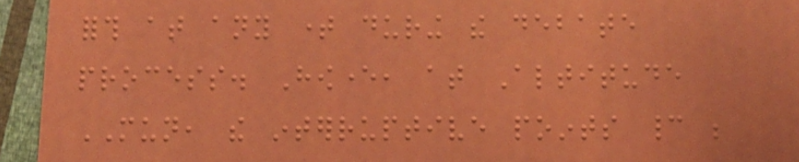forth at any time during the debate
process. However, at Altitude
MUN, the interruptive points cannot be
